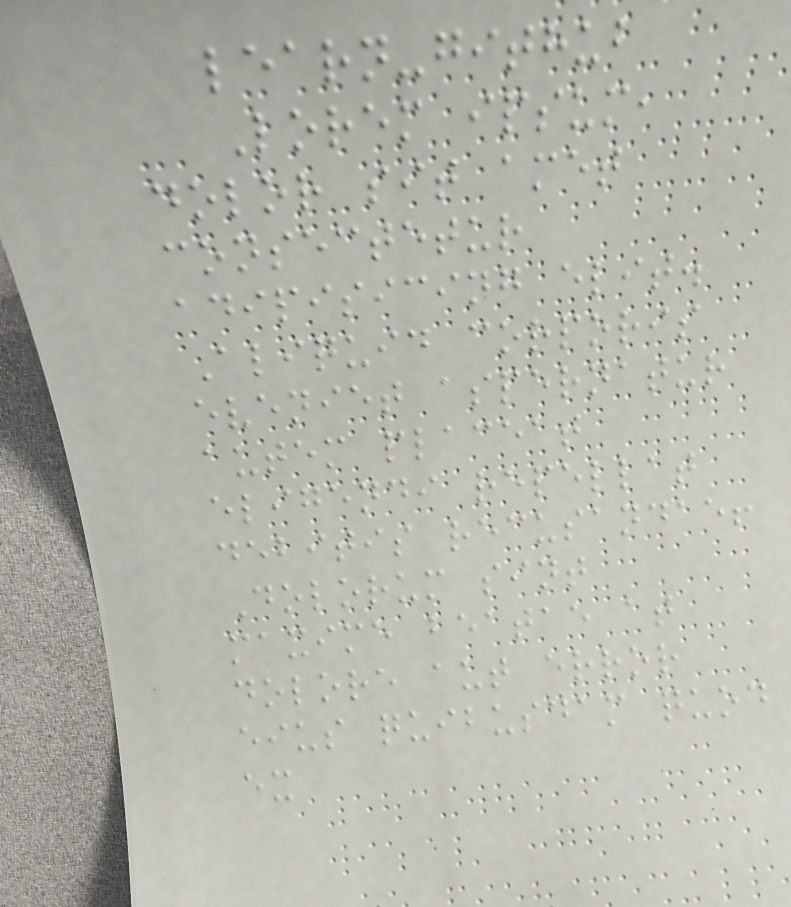learn-github
Lorem ipsum,
dolor sit amet
consectetur
adipisicing elit.
Aliquid corporis
eveniet aspernatur
autem placeat
eligendi repellat
debitis recusandae!
Dolorum sint
maxime beatae at
dolore aut error
eius quibusdam quod
ex
